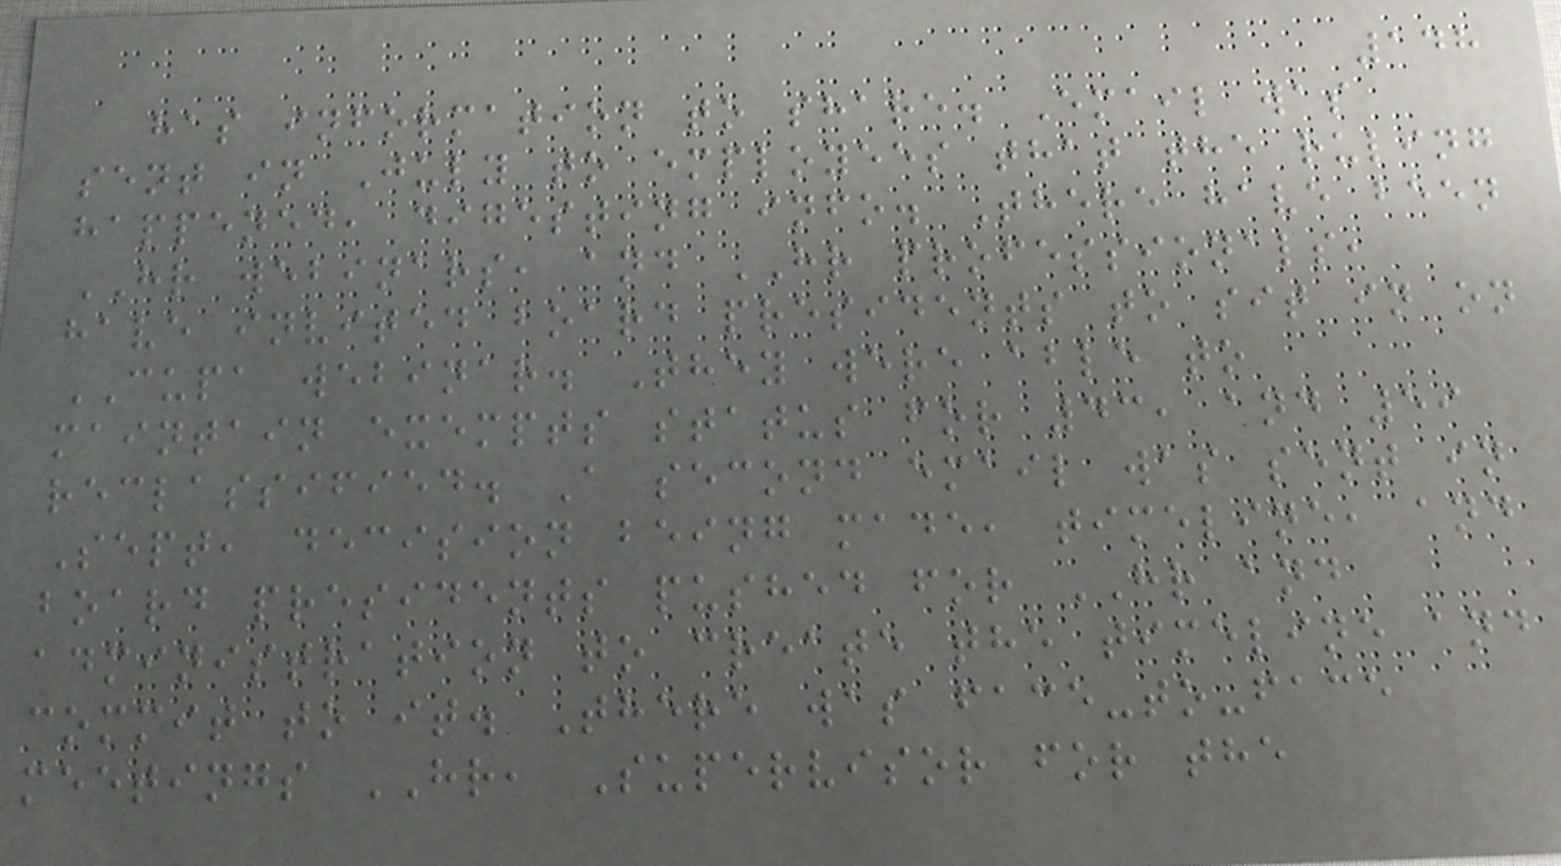148
has information to share. Email was
sent in July to employees that the ruling
happened, digesting info. There have been
HR webinars, and HR professionals,
have invited board presidents to sit in on
CUPA webinar. They were able to
maintain exempts status for 43, and 59
reclassified. A second email was sent in
Sept, decision being made, timeline, and
board presidents pushed for HR and
administration to create the timeline and
commit to it. There was face-to-face
meetings HR, Supervisor for the
